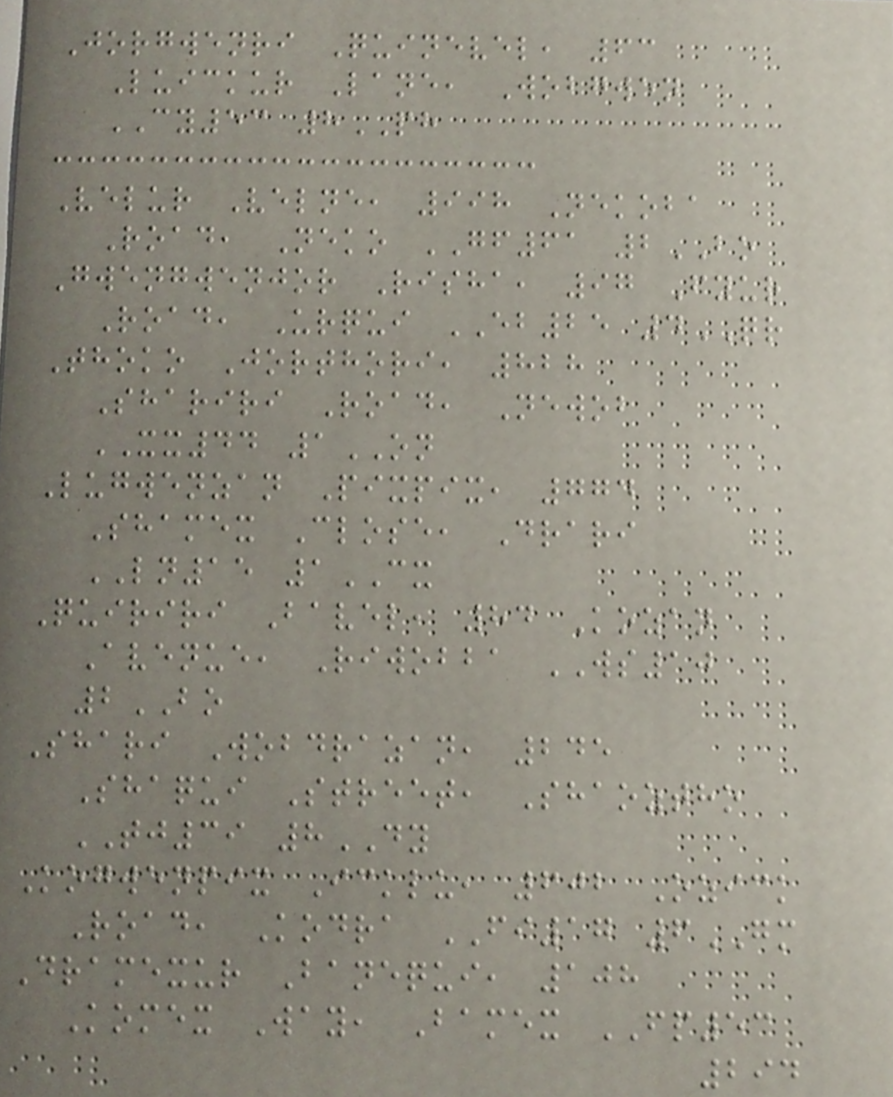Jorgwenri Quinevel, 63
Luickur Lane, Wobgwen
CY53 8PH
Velur Velne, 998 Nekoba
Road, Neko GF61 2BO
Gwengwenjor Risha, 97 Fyur
Road, Urqui EB25 4QR
Thoko Jorthori, 828
Shariri Road, Newob
XX44 1ON
Lugwenzan Pixpix, 774
Shamex Close, Drari
LN15 1CX
Quiriri Bavel, 84 Kozan
Avenue, Riwobba WS10
2BO
Shari Wobdrazan, 245
Shaqui Street, Shaoztho
TJ39 8DY
Kogwenpix Icklu, 602 Ozick
Road, Kodra FI17 6GM
Dramexur Banequi, 108
Komex Way, Bamex FP53
294
